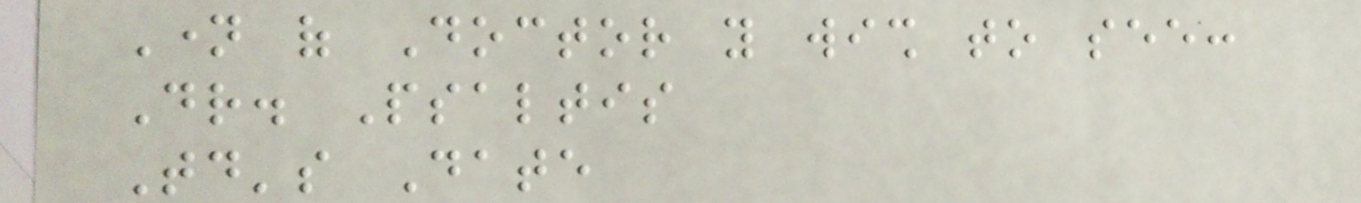Name of Doctor you wish to see:
Dr. Psaltis
Today's Date
